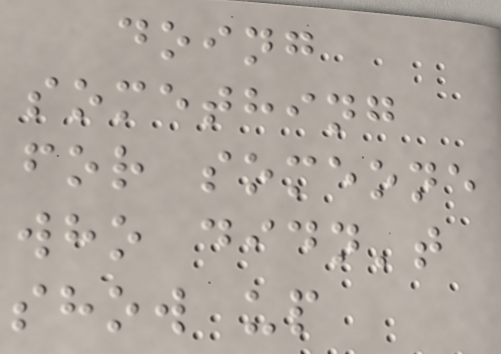doing
something
for someone
who didn't
show up
